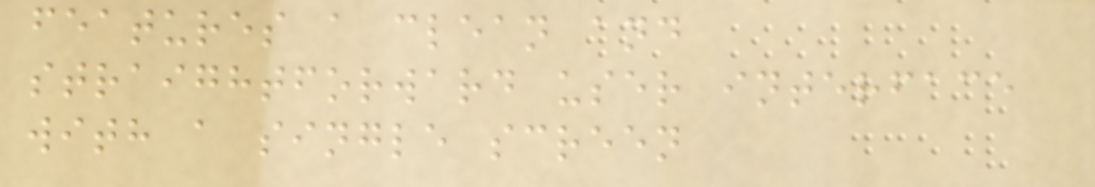features a clean and
straightforward user interface
with a single screen
